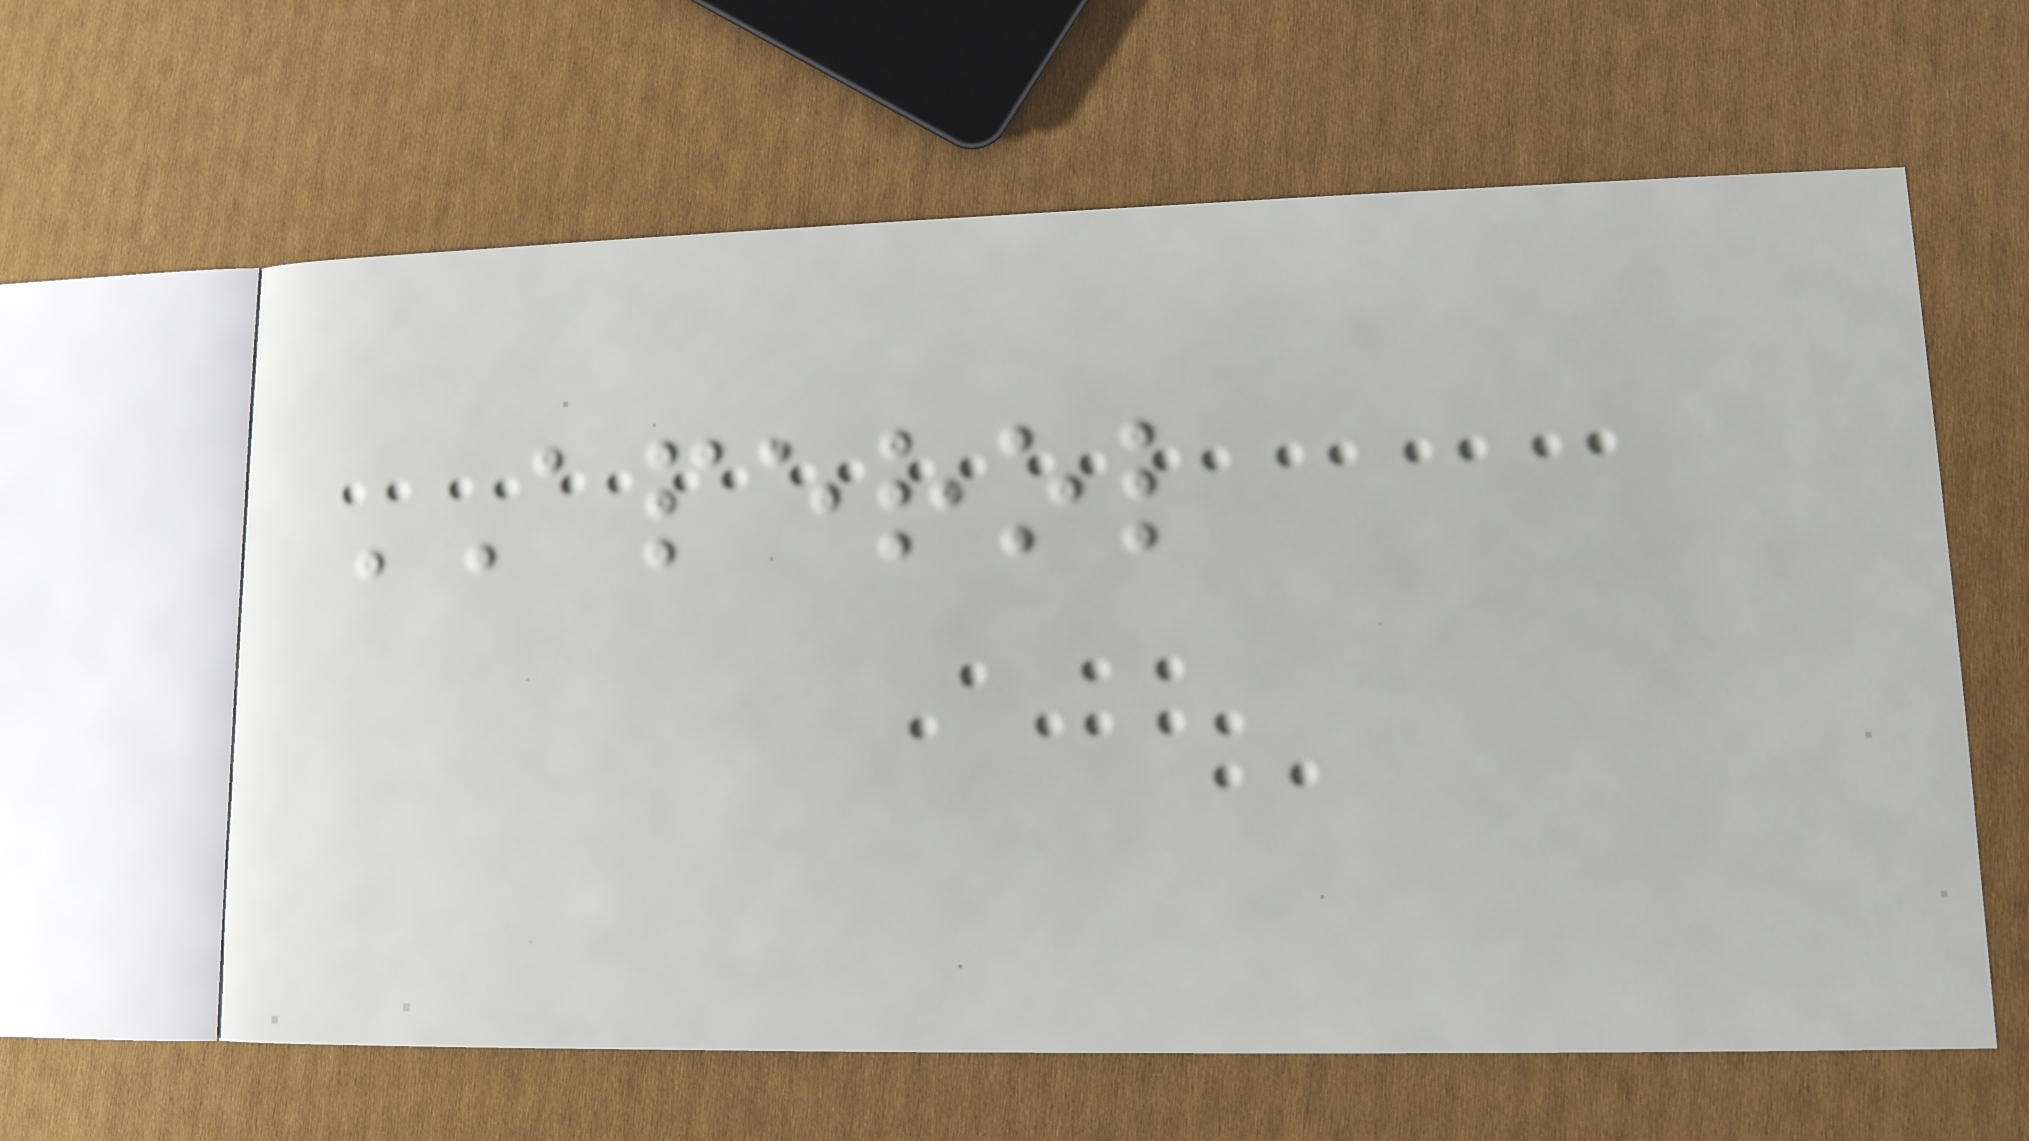APEROL
